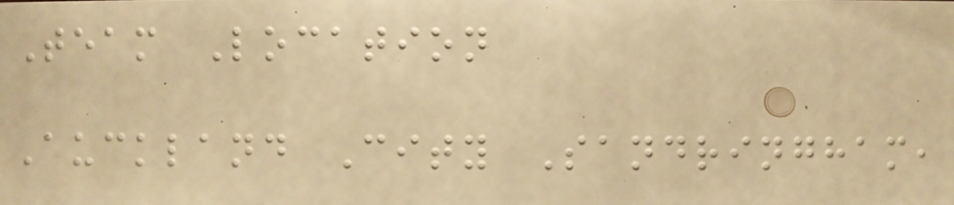Team Location
Auckland City Sandringham,
